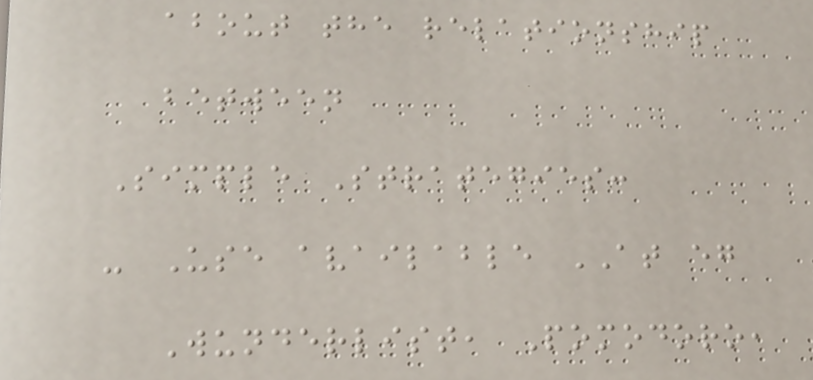about the relationship
between
Simple Strategies:
- Use available AT eg
Wunderlist, Pomodoro,
